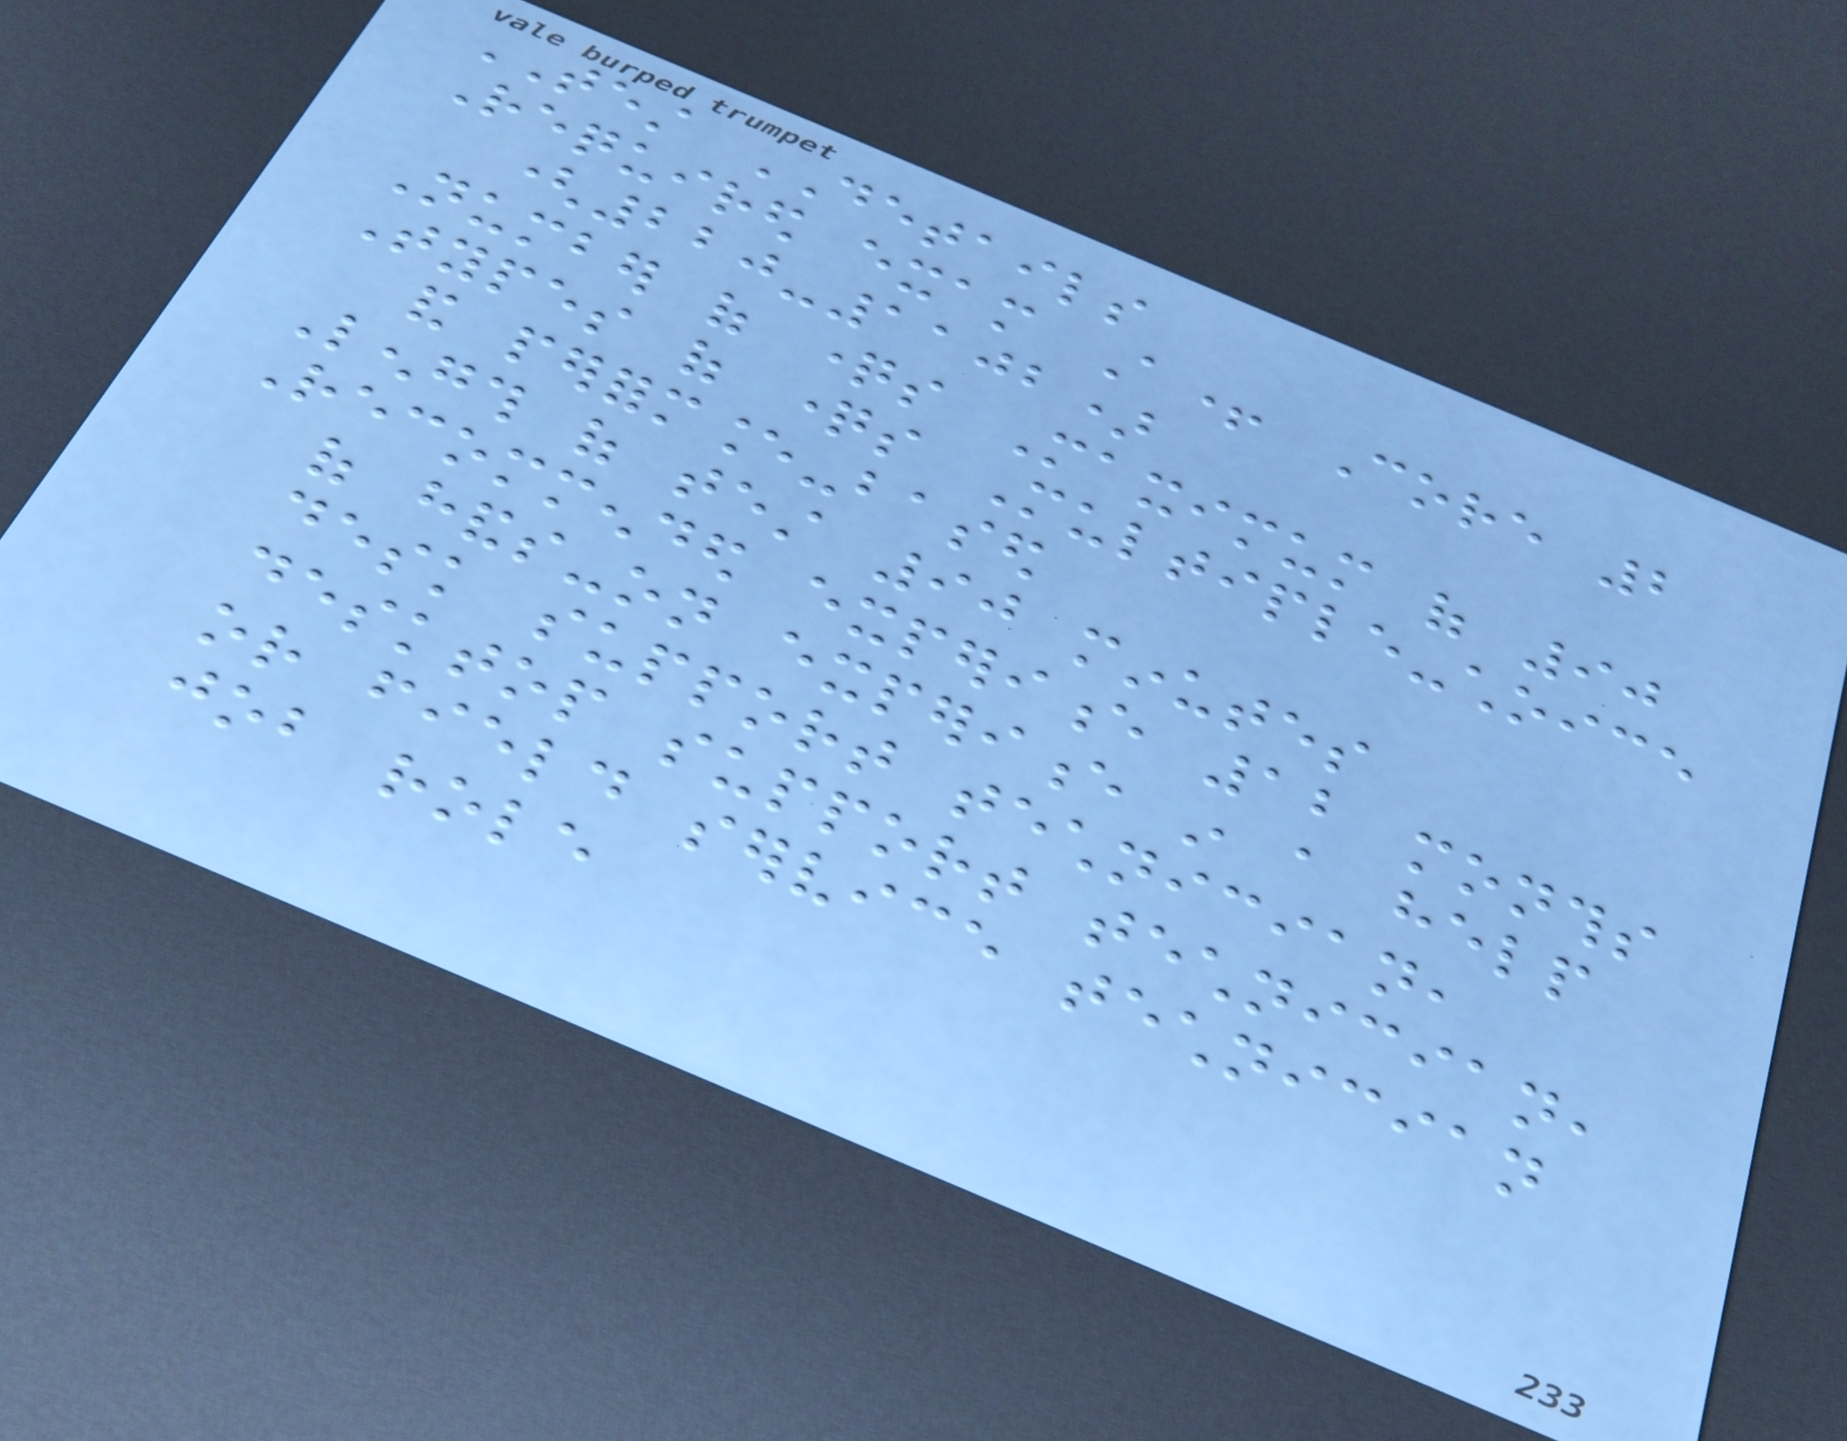TEST DETAILS
Required exam A+ Core 2
(220-1102)
Number of questions Maximum of 90
Types of questions Multiple-choice
and performance-based
Length of test 90 minutes
Recommended experience 12 months
of hands-on experience in a help
desk support technician,
desktop support technician,
or field service technician
job role
